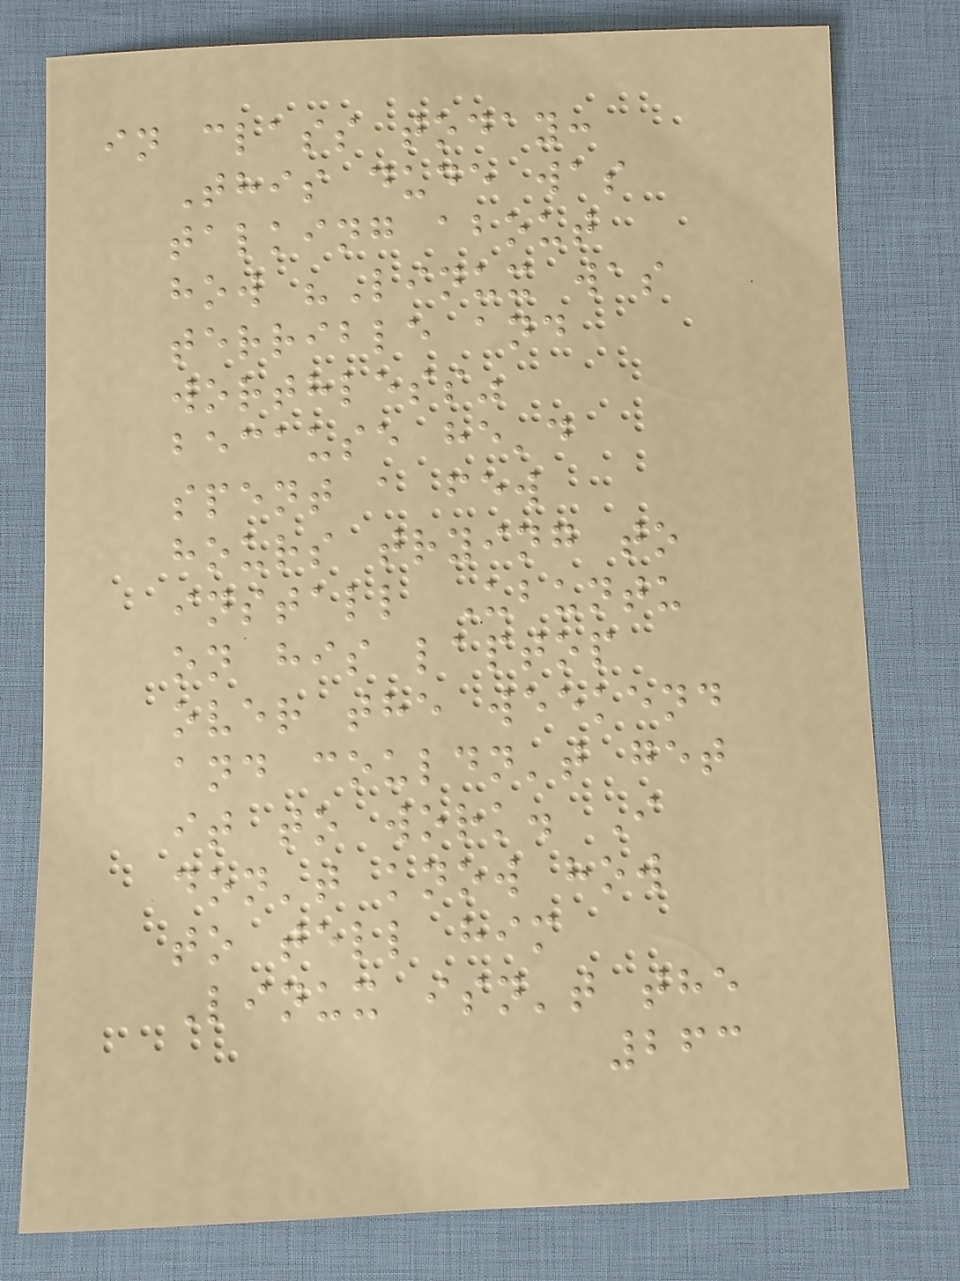in class today:
This dude was
talking about
how "Linux was
terrible and
worthless"
because he'd
spent a few
hours trying to
install Ubuntu
on his laptop
over the weekend
and couldn't get
it to work. I
don't know how
to tell him
Linux isn't the
263
